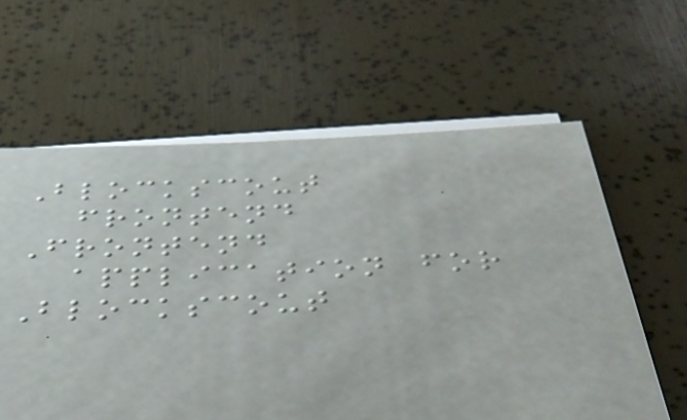Blockscout
frontend
Frontend
application for
Blockscout
